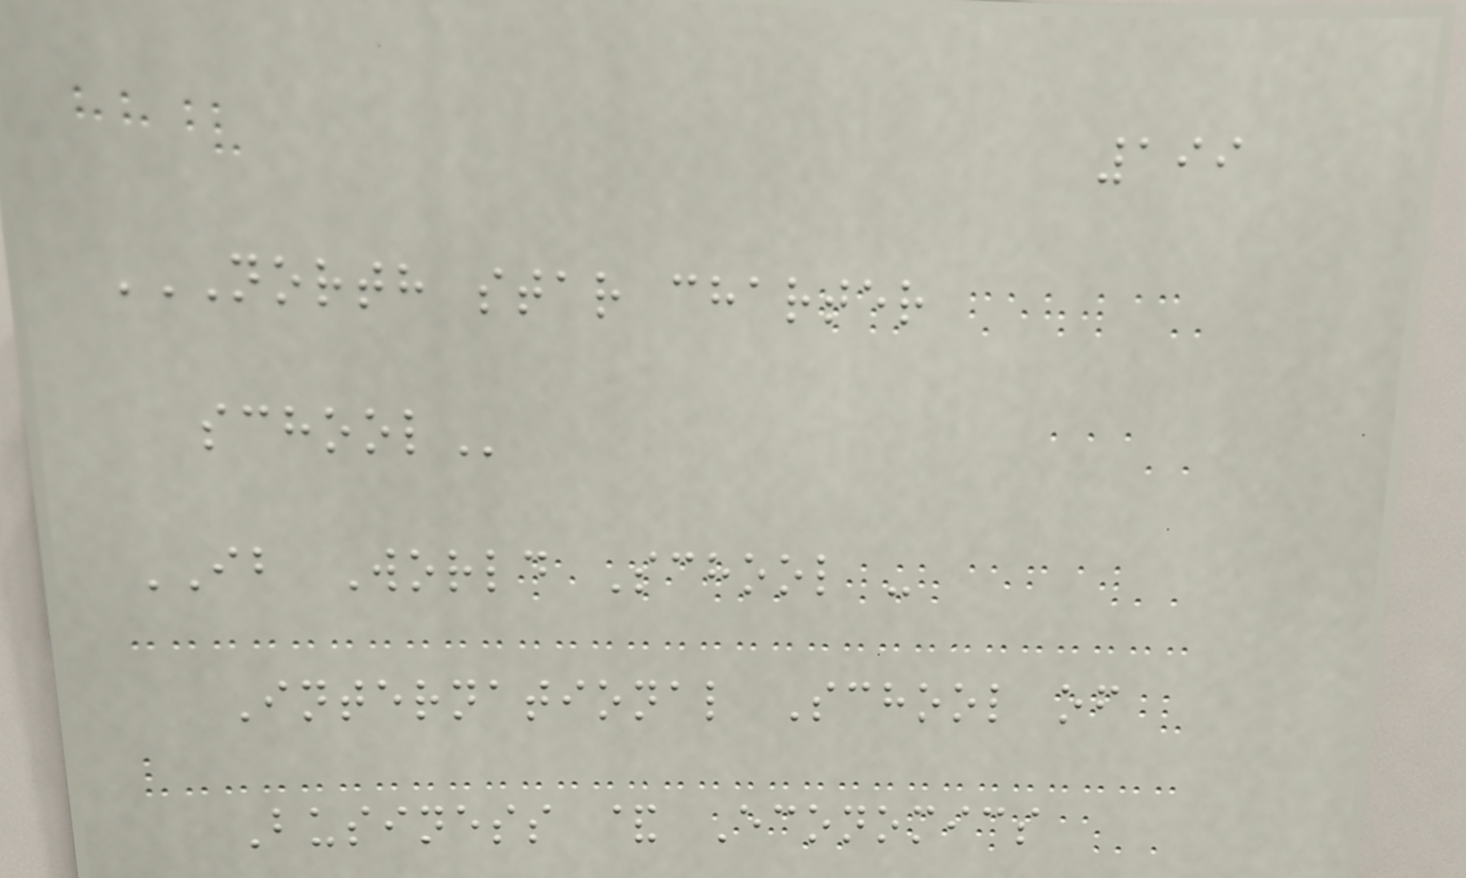199
NORTH STAR CHARTER
SCHOOL
IB World School -
International School of
Business & Economics
